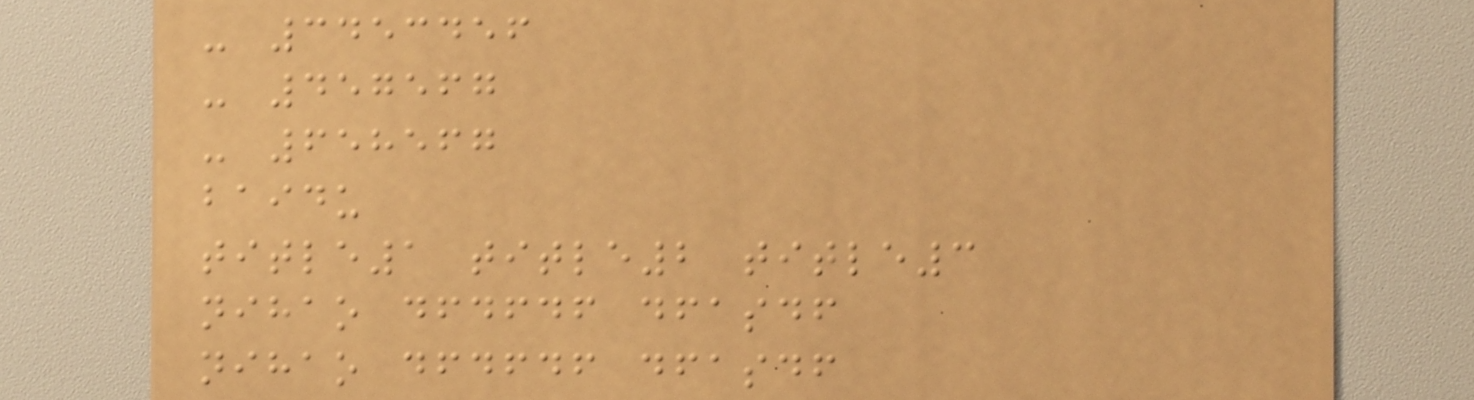- 3453456
- 457567
- 658567
baidu
title1 title2 title3
nihao dfdfdf dfasdf
nihao dfdfdf dfasdf
